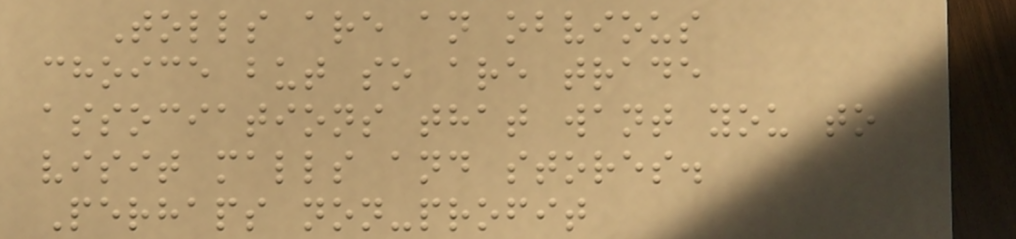Tolls are an obvious
choice but so are trade
associations that want you to
visit malls and stores.
Perhaps non-profit
